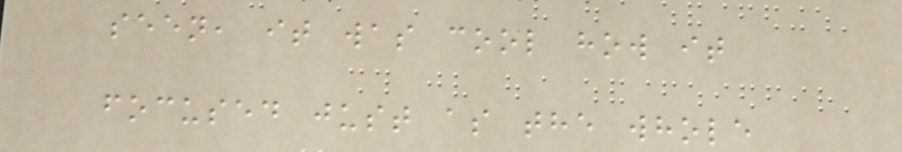seen, it was cool how it
focused just as the whole
